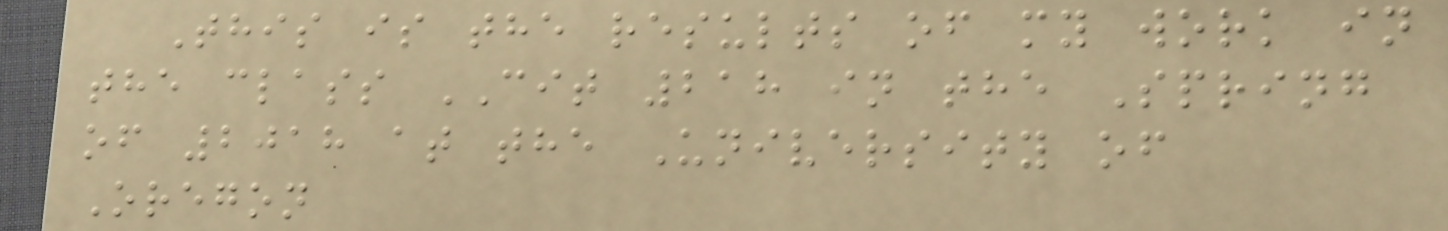This is the results of my work in
the class CIT 218 in the Spring
of 2018 at the University of
Oregon
